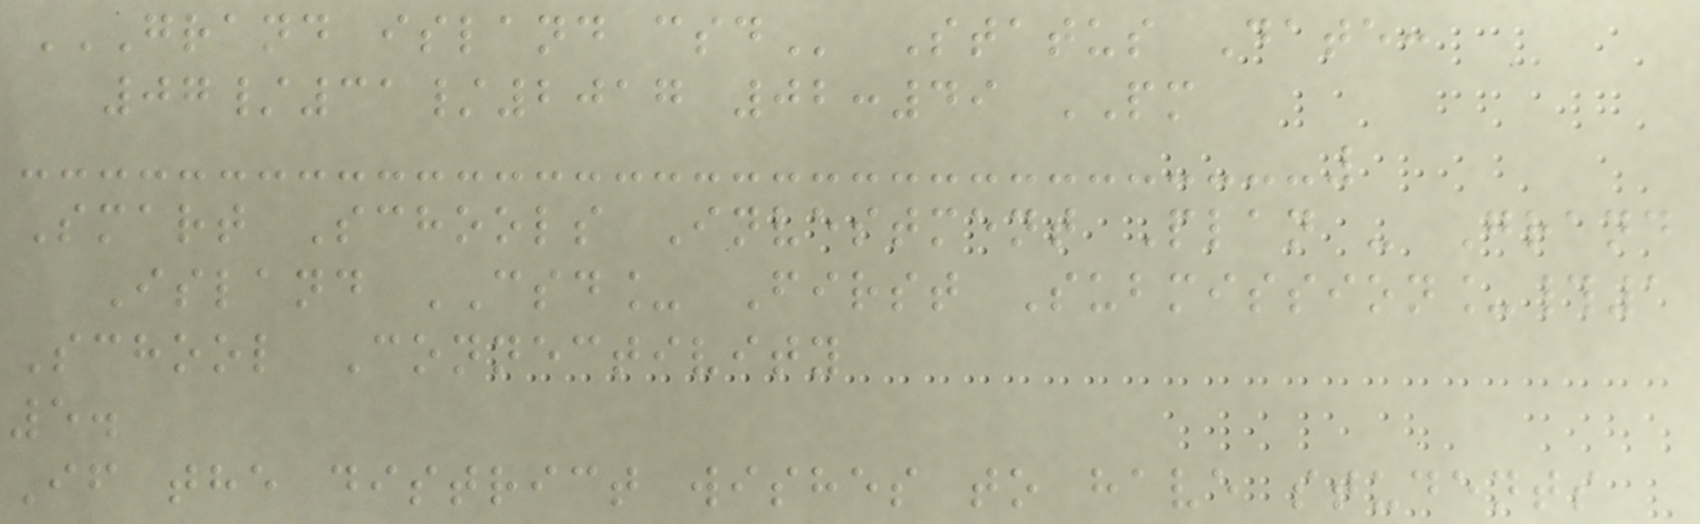GRAND ISLAND CSD Status Date:
07/31/2017 02:49 PM
Smart Schools Investment Plan - Grand
Island CSD_ First Submission_#1
School Connectivity
5.
If the district wishes to have students
